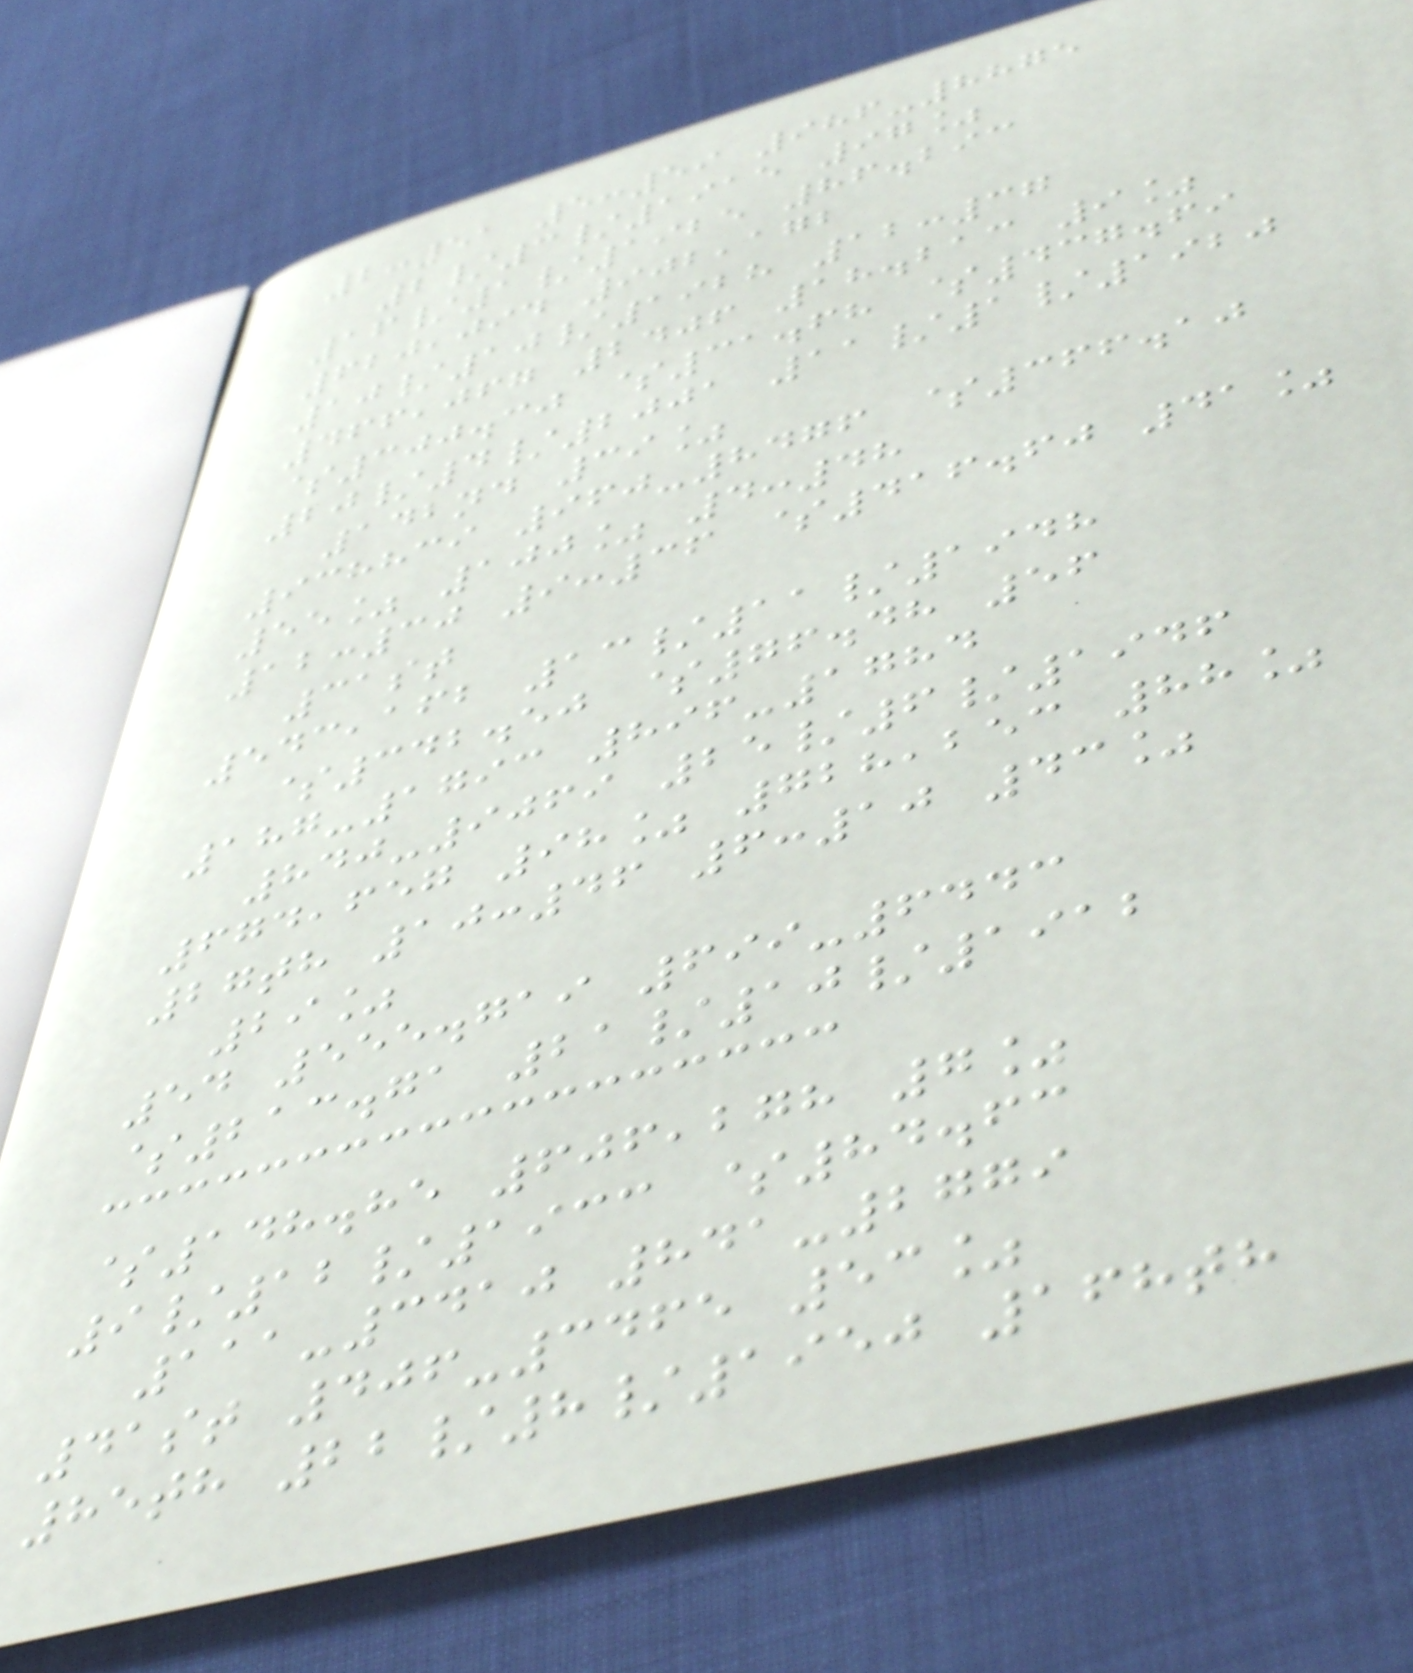2:51 5:59 986-8875
2/3/1915 97%
16/1/1925 86.293
620,094 902,172
10/10/1928 12:37
466,067 2406 18.213 9%
$300.30 $31.68 $437.69
20/4/2001 11/1/1920
142nd 39%
938839 960-8476 $366.10
55% 100% 4:48
12:30 9:36 $416.60 41%
31st
543,162 13/11/1948
$342.50 $76.48 56
187-1793 896-1784
840-9069 25/6/1946
674,657 98% 728,253 88%
27th 10:46 6:10 43%
29%
54 555.719 699-6443
$213.71 21/10/1912
$148.85 606,278 7%
9/12/1933 $84.63
111-3410 841-2779
41st 406-3465 53%
85th 22/8/1950 168th
